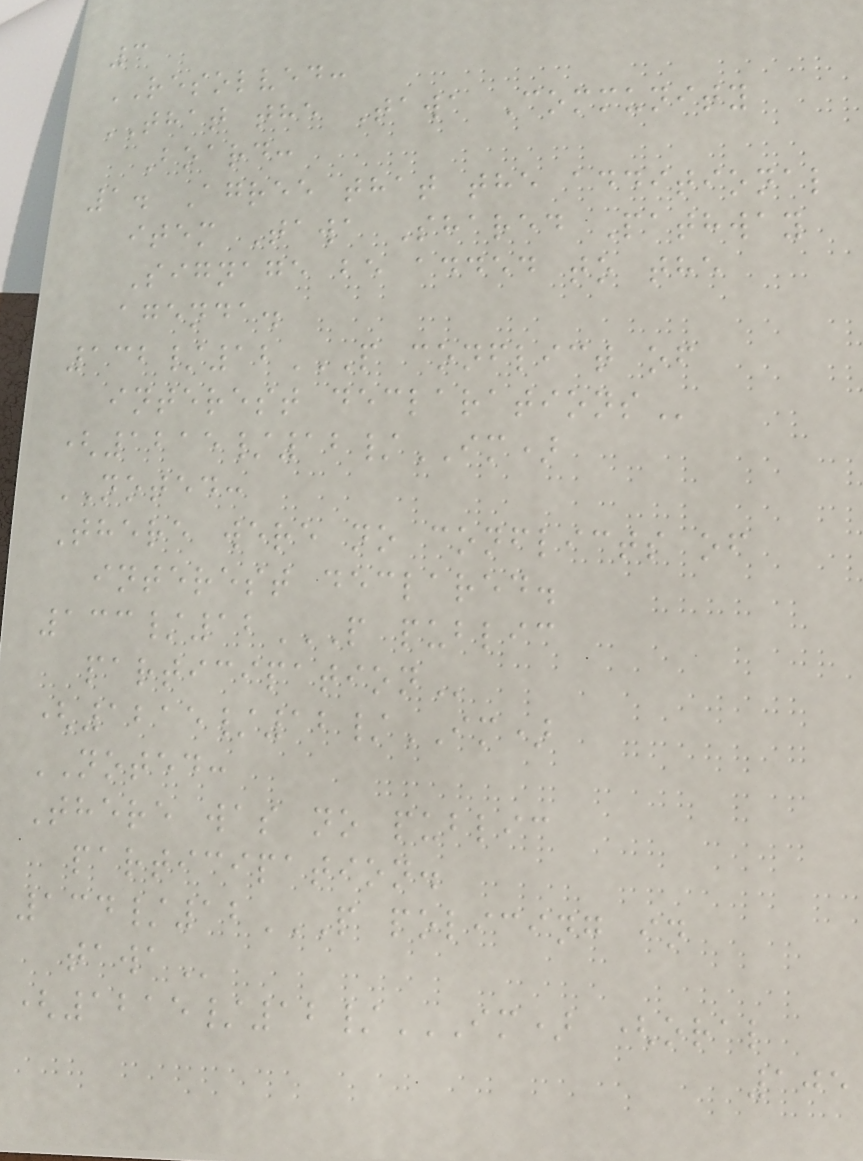3
RESOLVED:
THAT the Tawa Community
Board:
1. Agree that the additional
item Tawa Shared Pathway
Signage be added to the
agenda.
132/12P CONFLICT OF
INTEREST DECLARATIONS
(1215/12/IM)
NOTED:
There were no conflicts of
interest declared.
133/12P PUBLIC
PARTICIPATION
(1215/12/IM)
NOTED:
There was no public
participation.
134/12P POLICING IN
TAWA
(1215/12/IM) (ORAL
105
